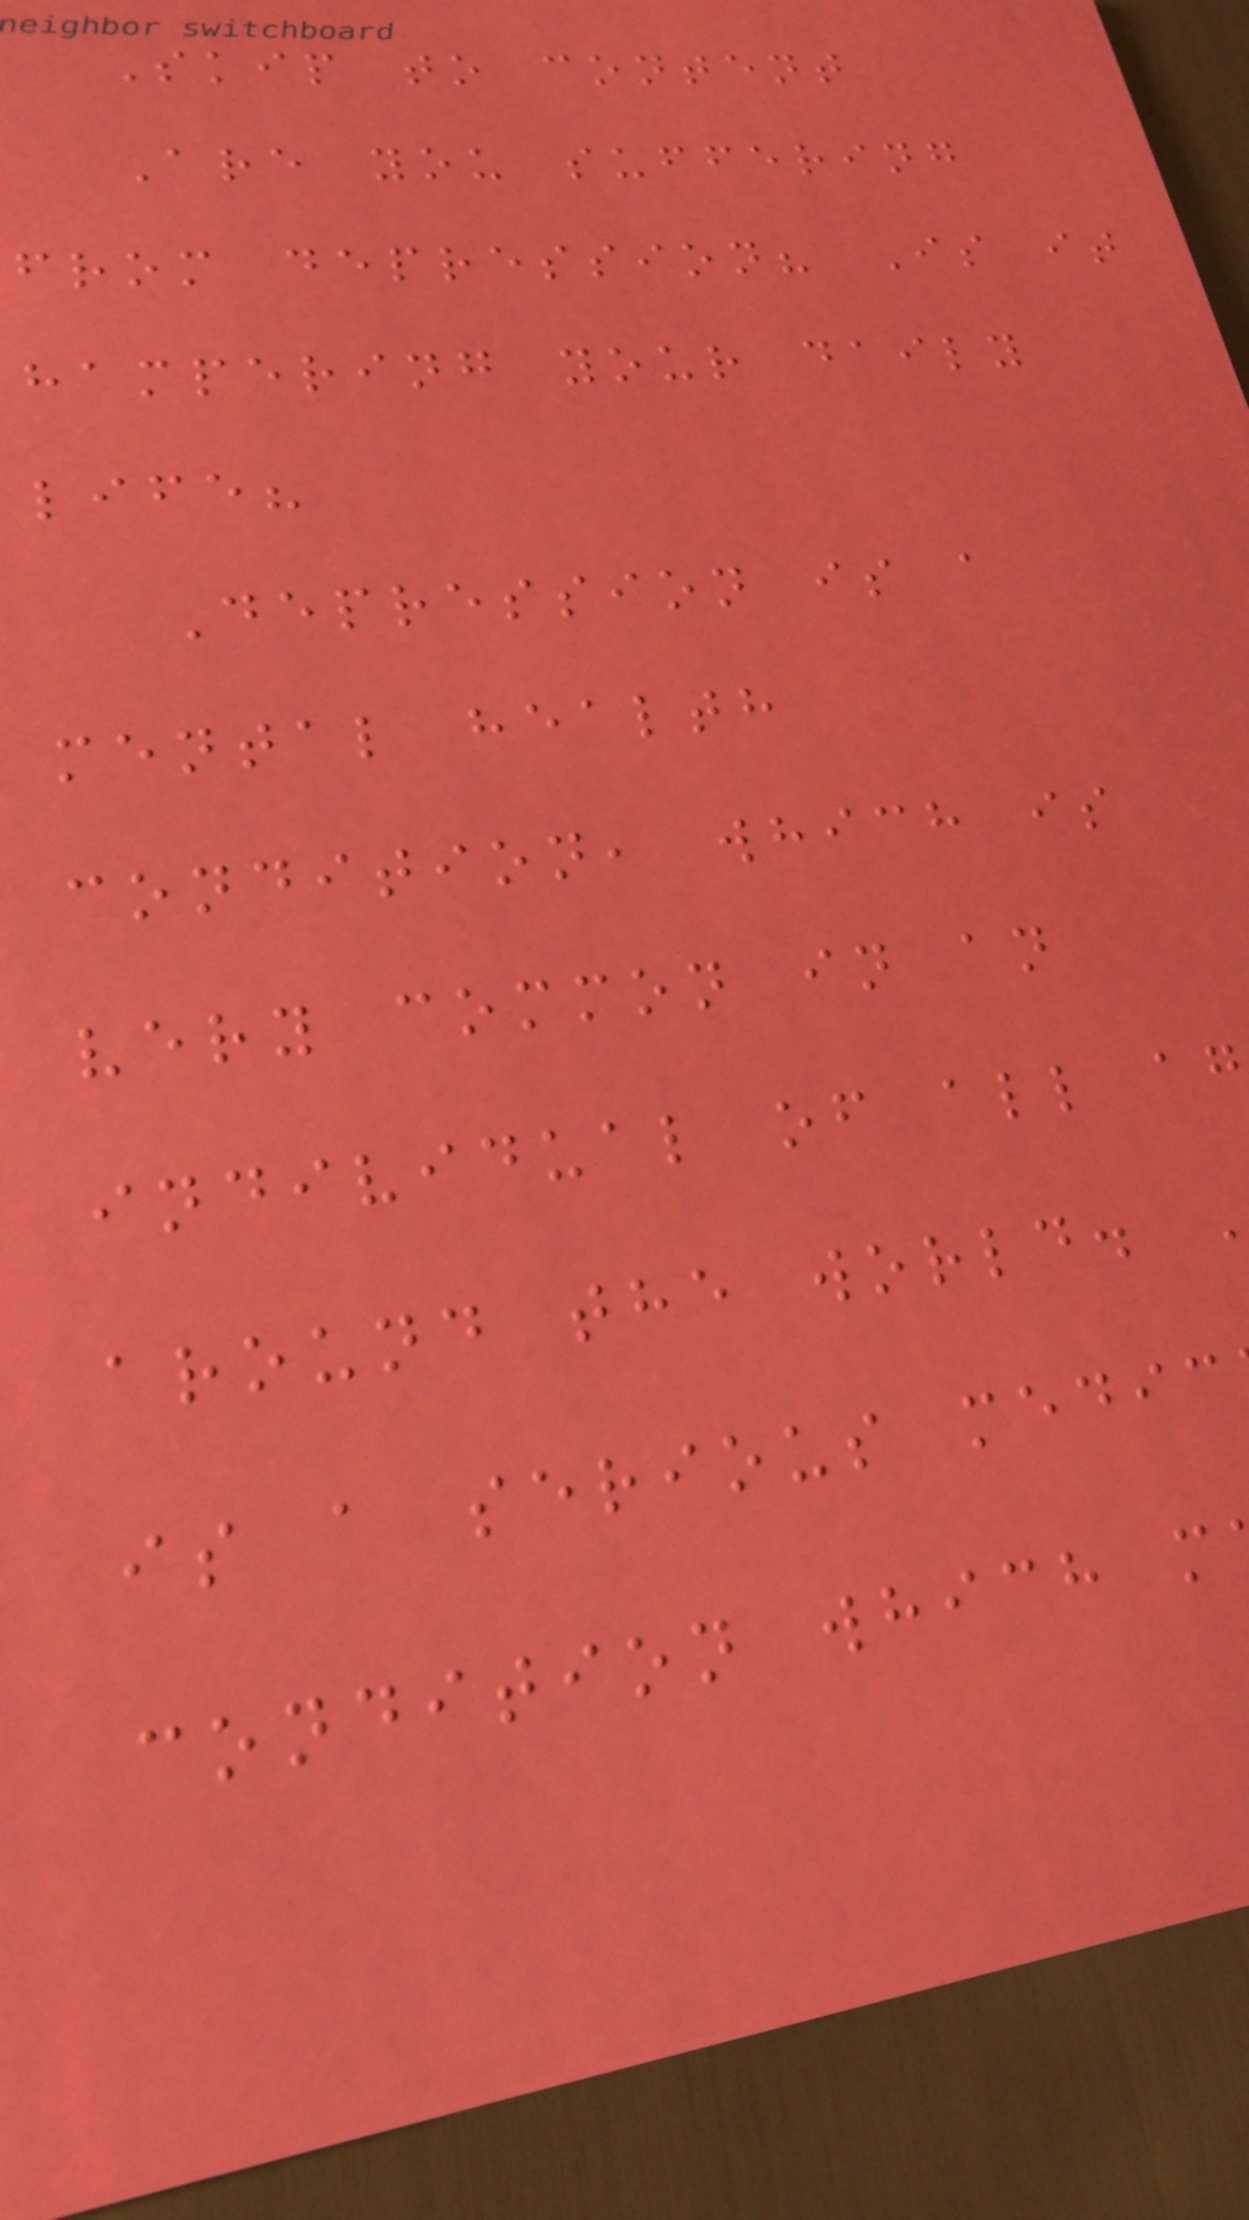Skip to content
Are you suffering
from depression? Is it
hampering your daily
life?
Depression is a
mental health
condition, which is
very common in an
individual of all ag
around the world.
is a serious medic
condition which m
